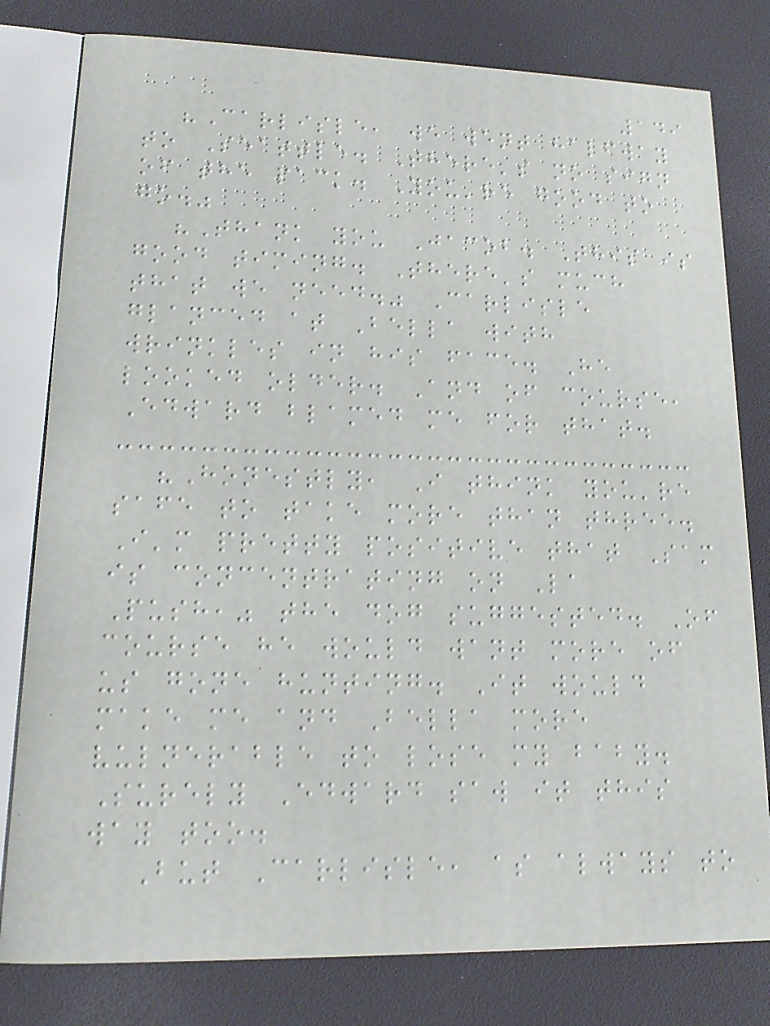149
"Carlisle, we went halfway
to Seattle. There's no sign
of the pack. You're good to
go."
"Thank you Jacob. This is
good timing. There's much
that we need." Carlisle
glanced at Bella with
wrinkles in his face. He
looked older. And of course,
Edward blamed me for that.
"Honestly, I think you're
safe to take more than three.
I'm pretty positive that Sam
is concentrating on La
Push," the dog suggested. Of
course he would want more of
us gone hunting. It would
make me and Bella more
vulnerable to lose my baby.
Surely Edward saw it this
way too.
But Carlisle, as always to
